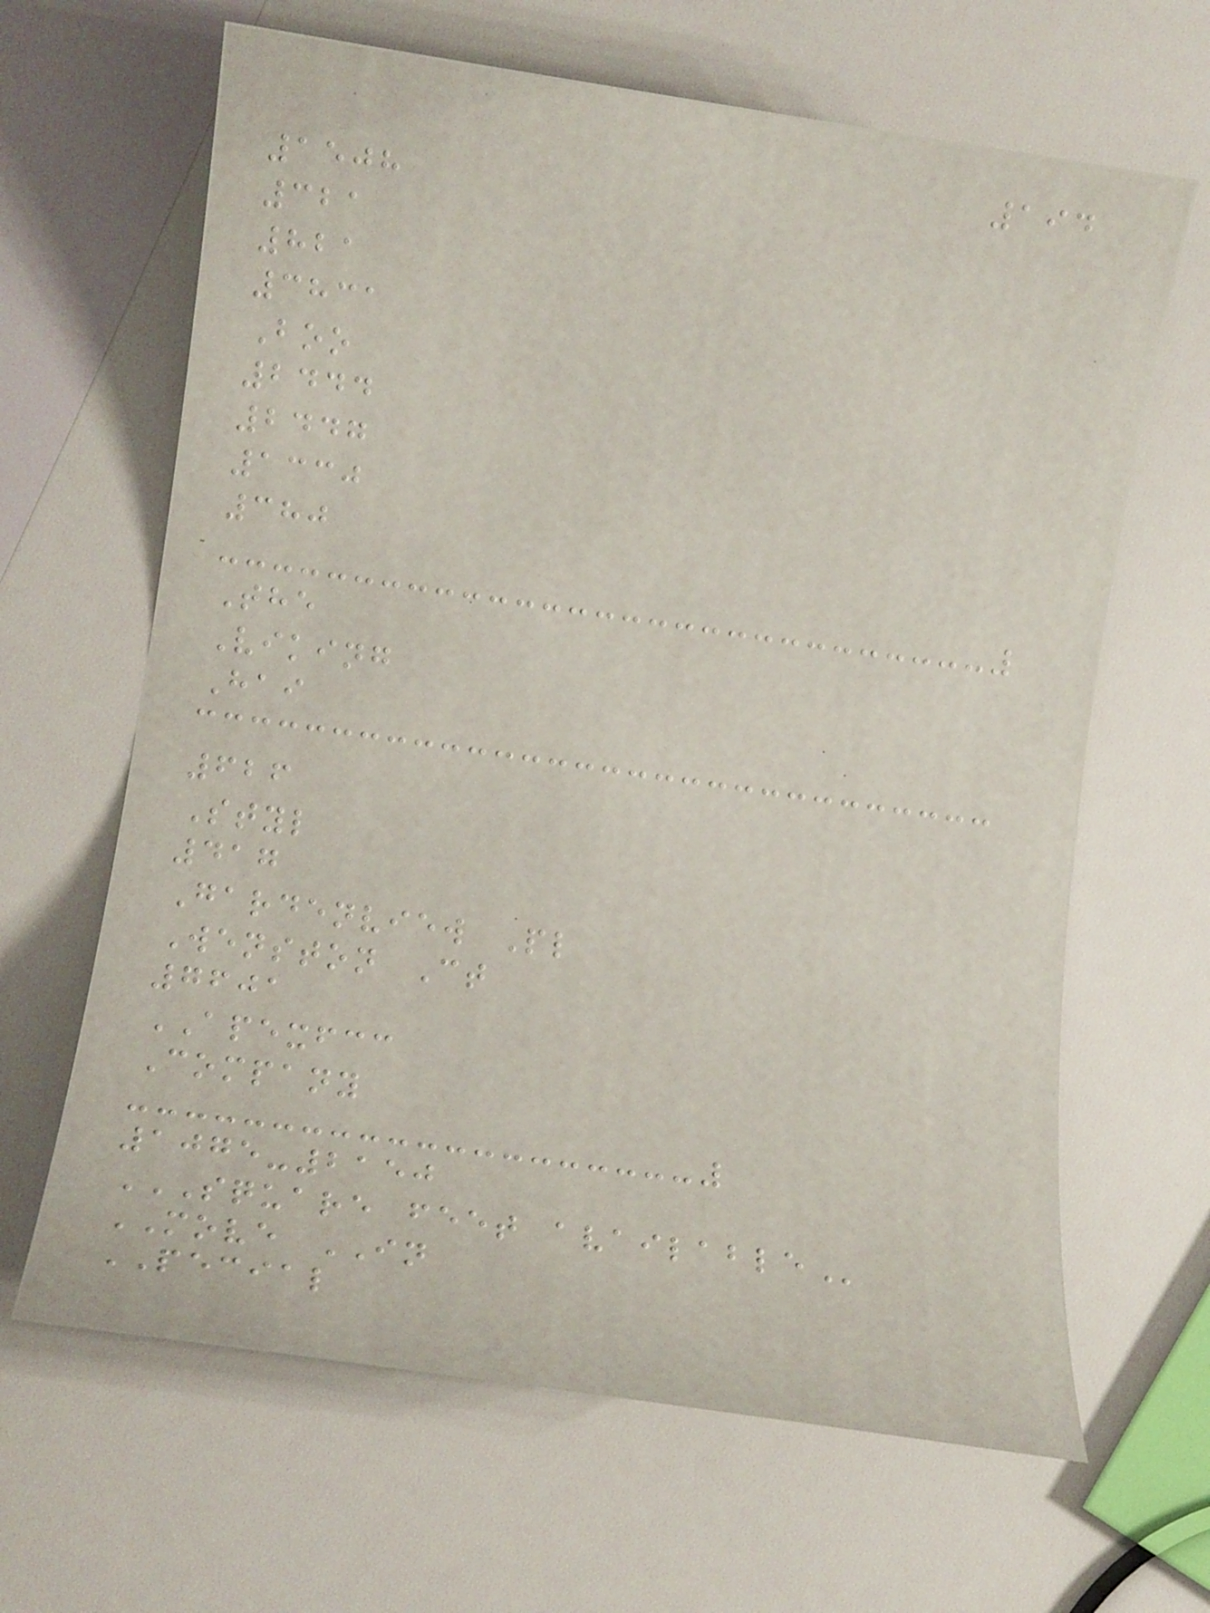194
1508
321
821
3831
Boo
2444
2447
1330
380
The
Viking
Hai
626
Styl
417
Gardenview Pl
Wenston Ct
7601
APEXFCC
Company
1075-2150
SQUARE FEET AVAILABLE
MOVE IN
PECIAL
